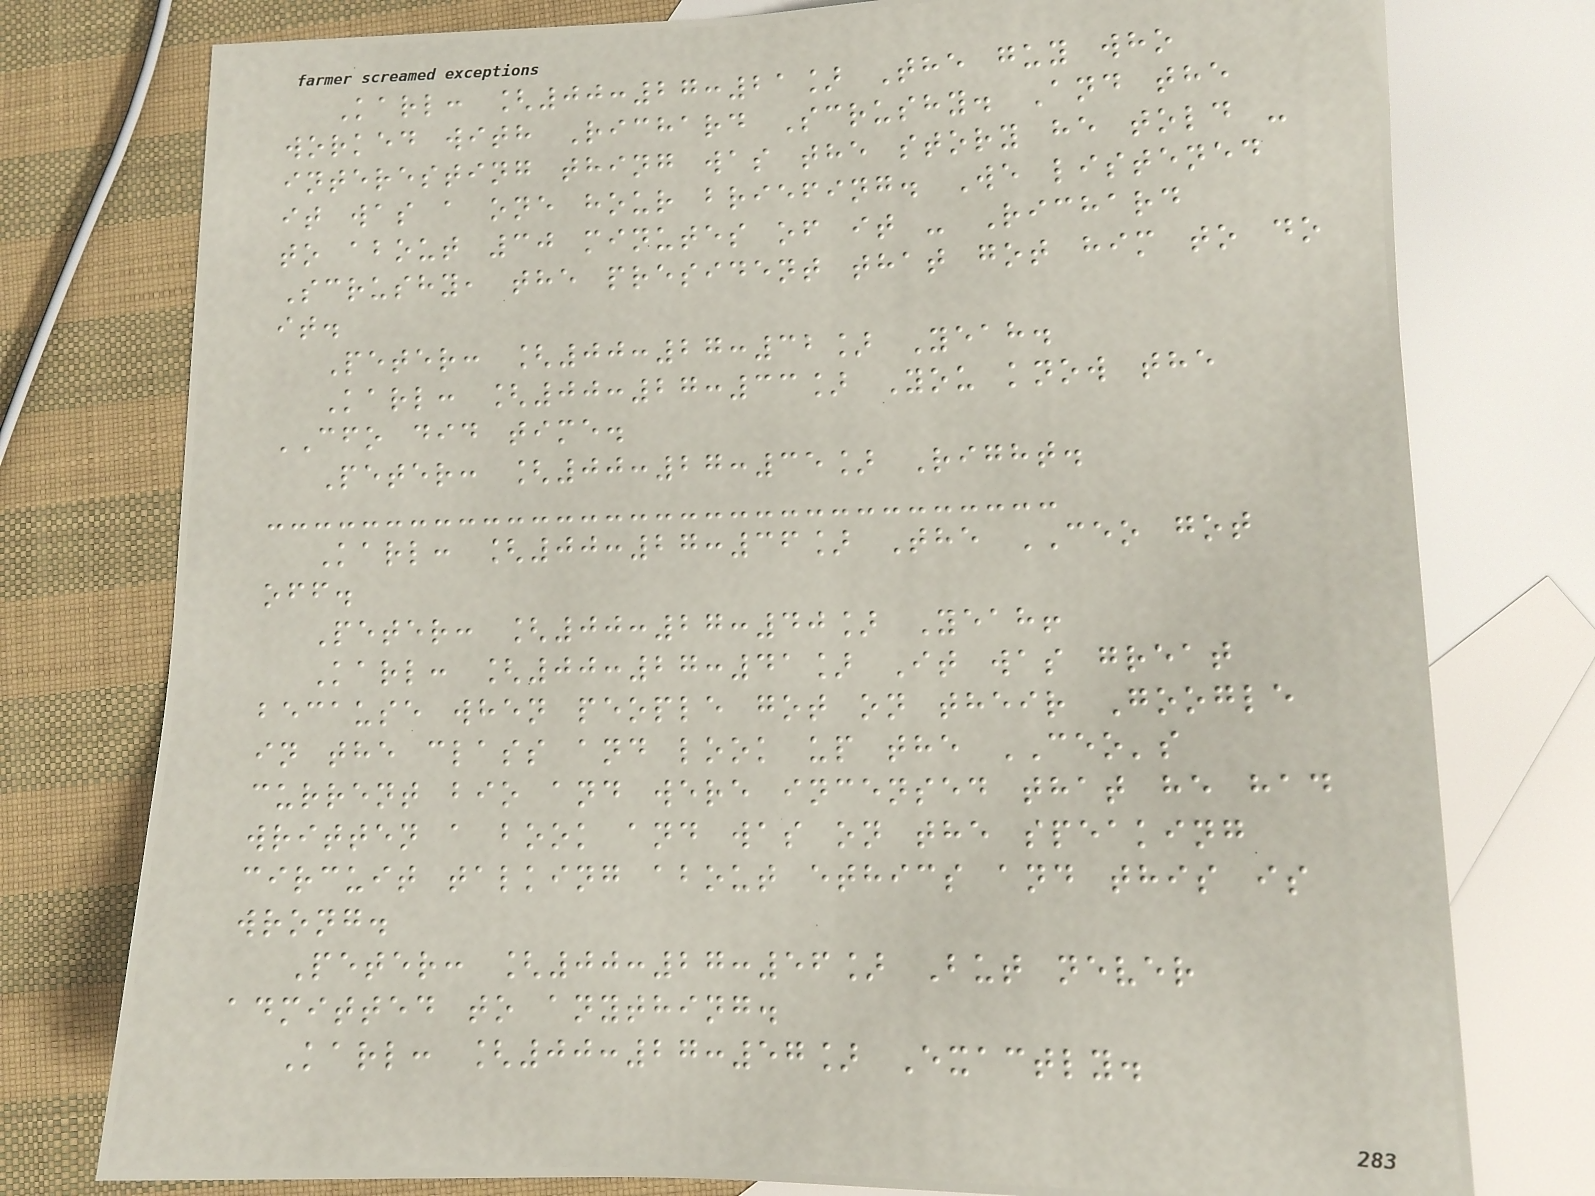Karl: [00:27:21] The guy who
worked with Richard Scrushy. And the
interesting thing was the story he told -
it was a one hour briefing. We listened
to about 30 minutes of it - Richard
Scrushy, the president that got him to do
it.
Peter: [00:27:32] Yeah.
Karl: [00:27:33] You know the
CFO did time.
Peter: [00:27:35] Right.
Karl: [00:27:36] The CEO got
off.
Peter: [00:27:40] Yeah!
Karl: [00:27:41] It was great
because when people got on their Google
in the class and look up the CEO's
current bio and were incensed that he had
written a book and was on the speaking
circuit talking about ethics and this is
wrong.
Peter: [00:27:56] But never
admitted to anything.
Karl: [00:27:57] Exactly.
